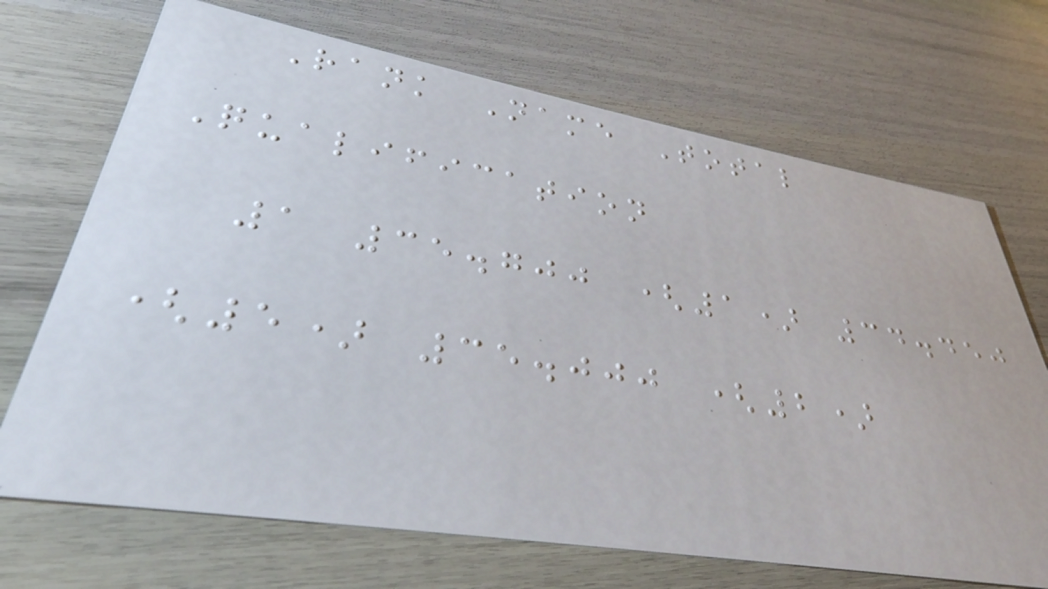Rank Name Total
Qualification
1 35.700 (1) 34.450
(5) 35.000 (2)
